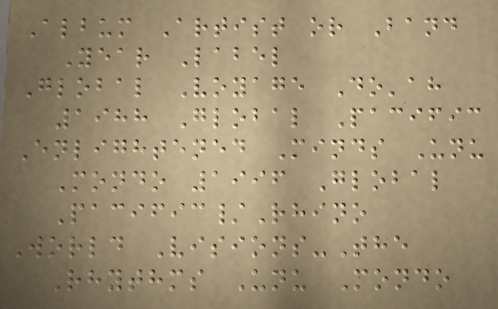Album Artist or Band
Year Label
Global Voyage Do'ah
1988 Global Pacific
Enlightened Minds Unu
Mondo 1996 Global
Pacific/Rhino
World Visions-The
Rhythms Unu Mondo
